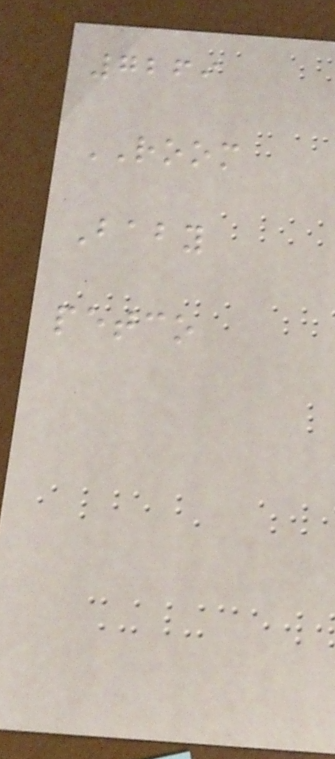7269
ROOM
Baby
petco
